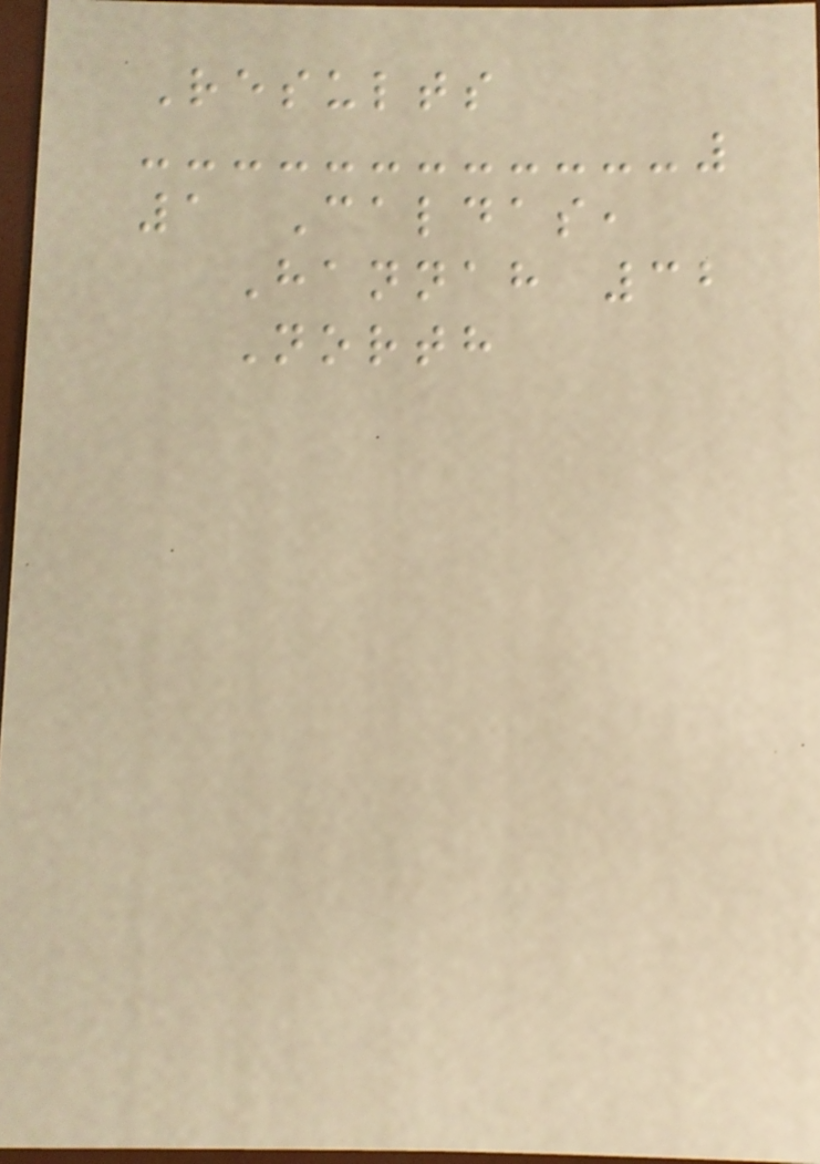Results
1 Caldas,
Hannah 32
North
